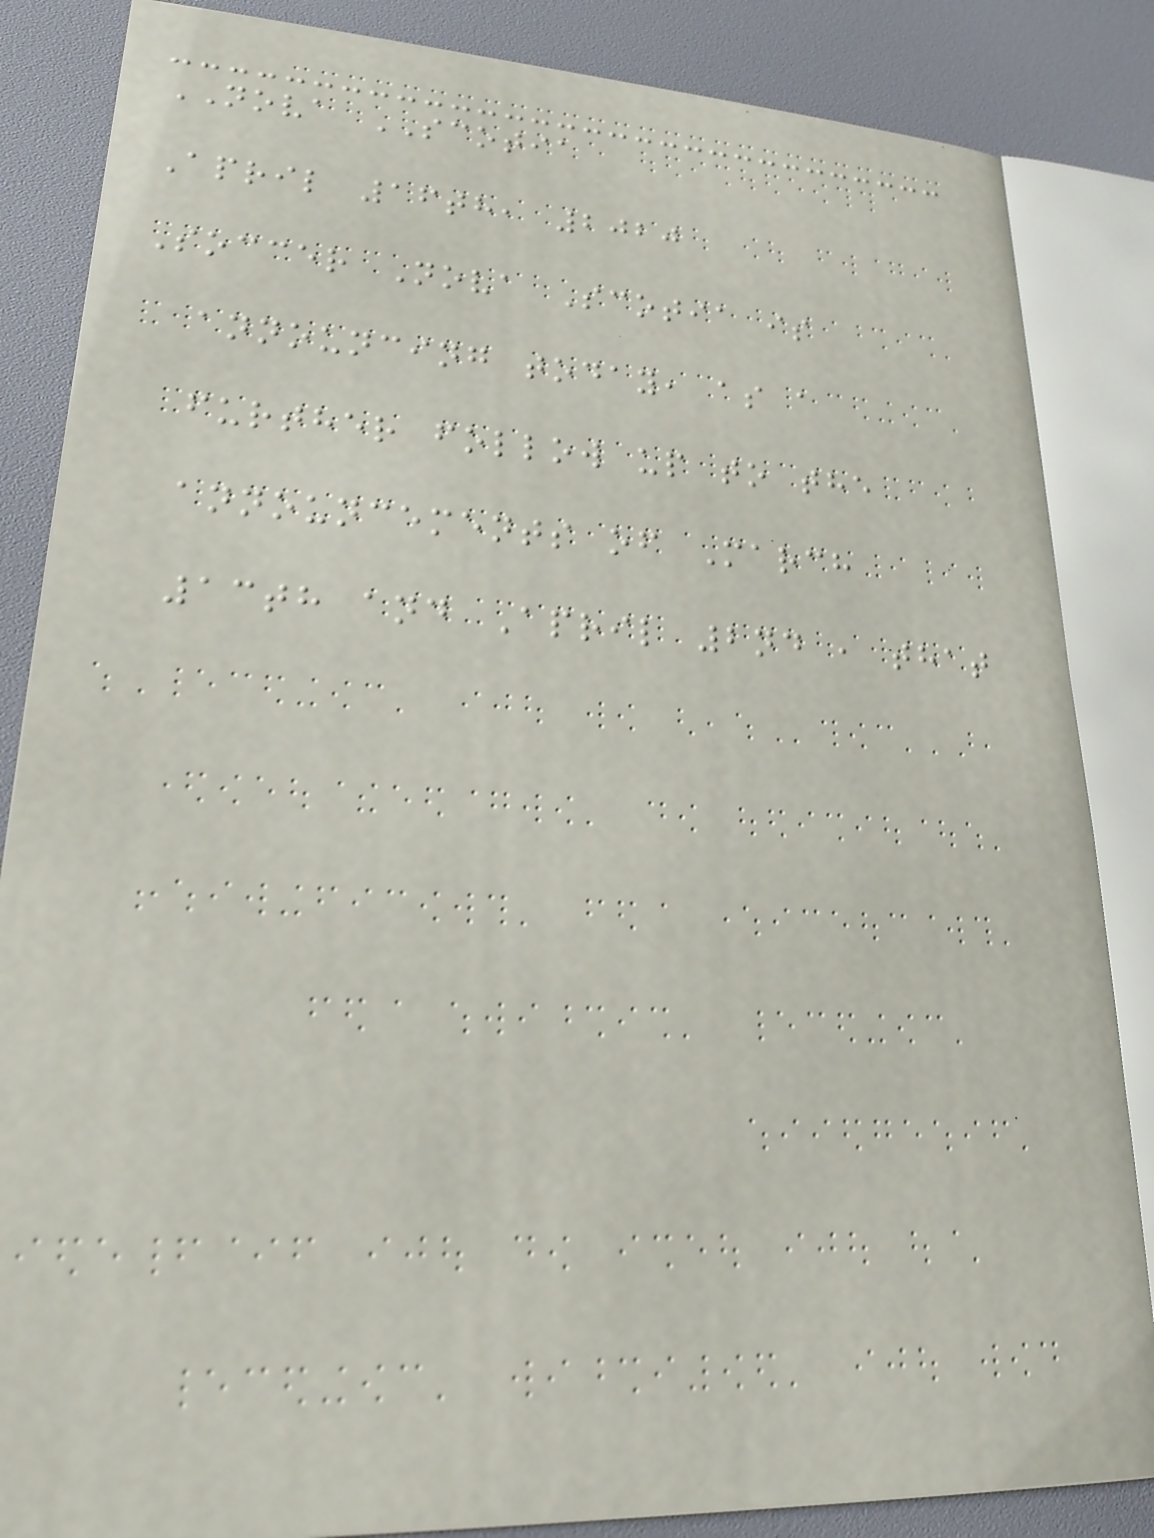NOVA SCOTIA
April 16th, 2020
Soccer Nova Scotia is
announcing today, as a
further follow up to the
announcements of March
13th and April 2nd , that
